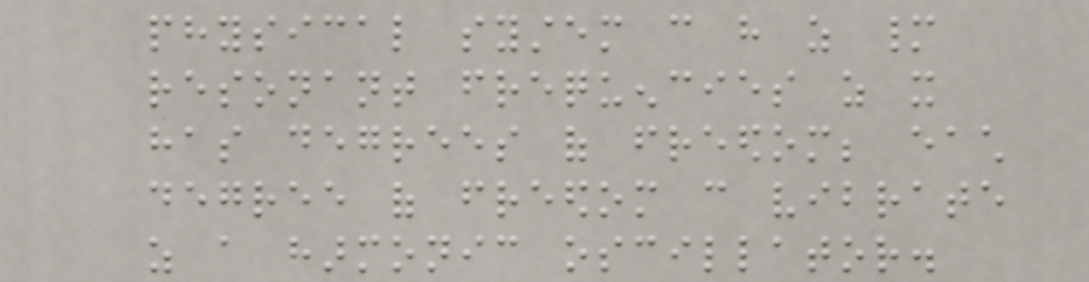physical system can have as many
resonant frequencies as it
has degrees of freedom; each
degree of freedom can vibrate
as a harmonic oscillator.
